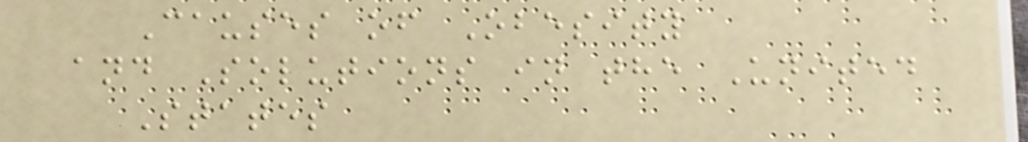Causes of Obesity
and Solutions in the United
States
